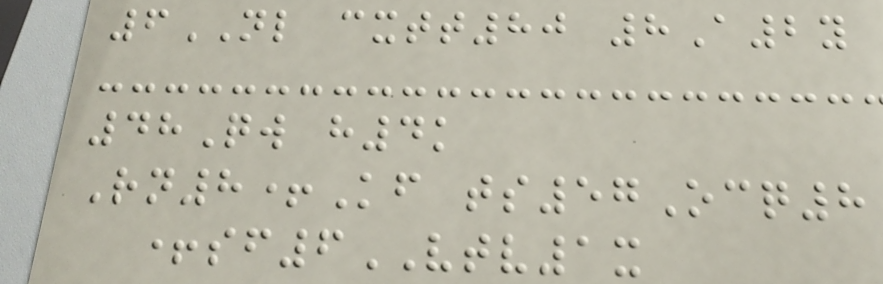6NL cxtt80 8A2y
48Qw h4k
Rn8+Kf ts57Ocq8
+sf6VTV1x
